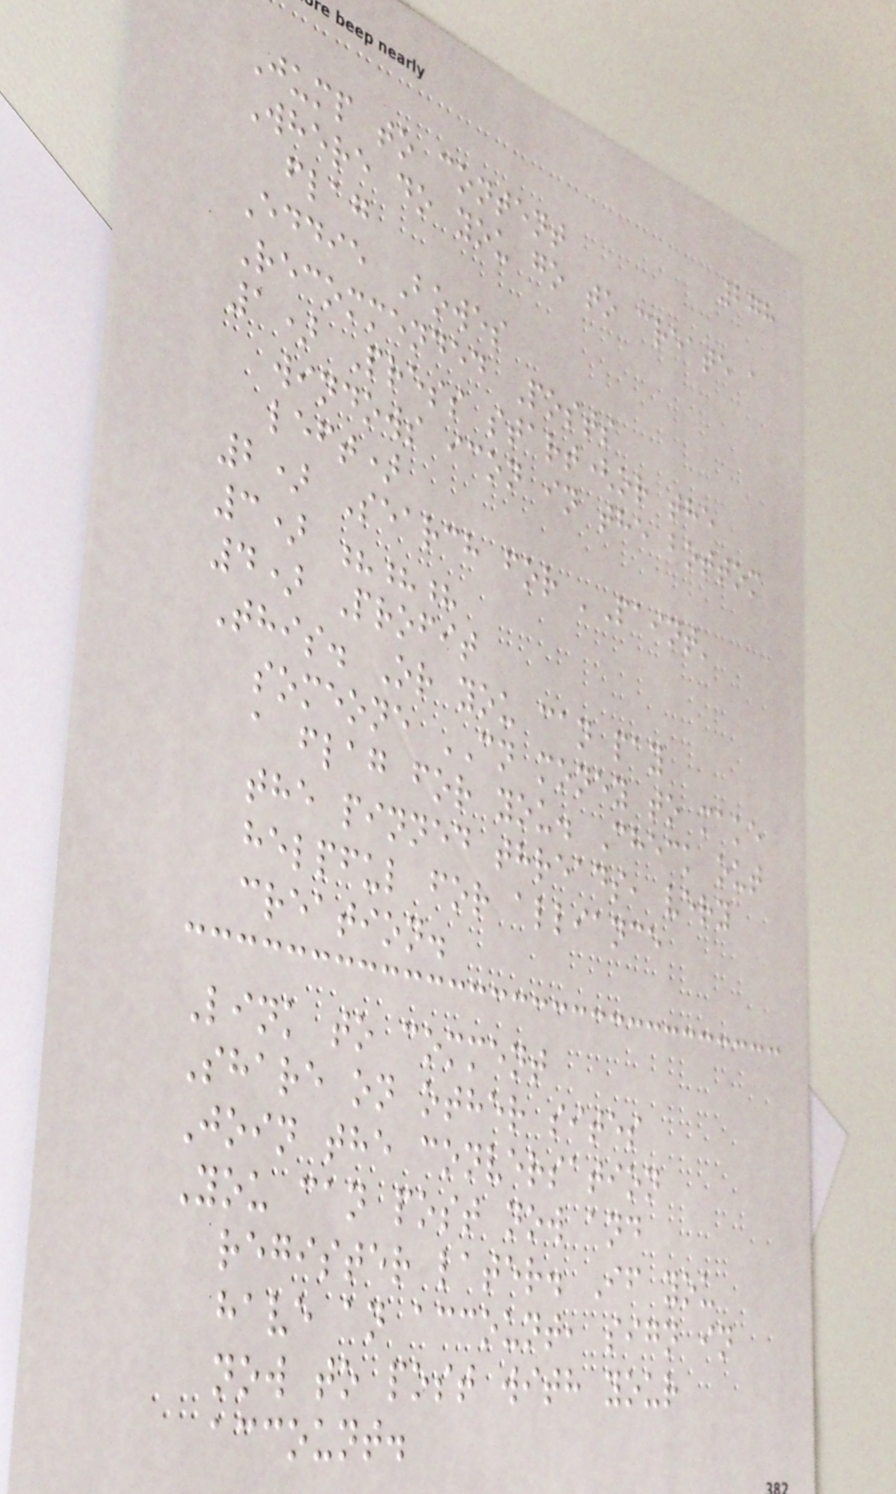278
Jump to content
Where do you go to create a
flag
Eddie Bowes
Recommended Posts
1) Press start(or the
windows icon in the bottom
left)
2) Search for 'Paint'
3) ???
4) Profit
This. Or you can pay
someone CN money to make
a flag for you. Check out
the pinned threads, very
helpful for alliance
creation.
Link to comment
Share on other sites
Join the conversation
You can post now and
register later. If you
have an account, sign in
now to post with your
account.
